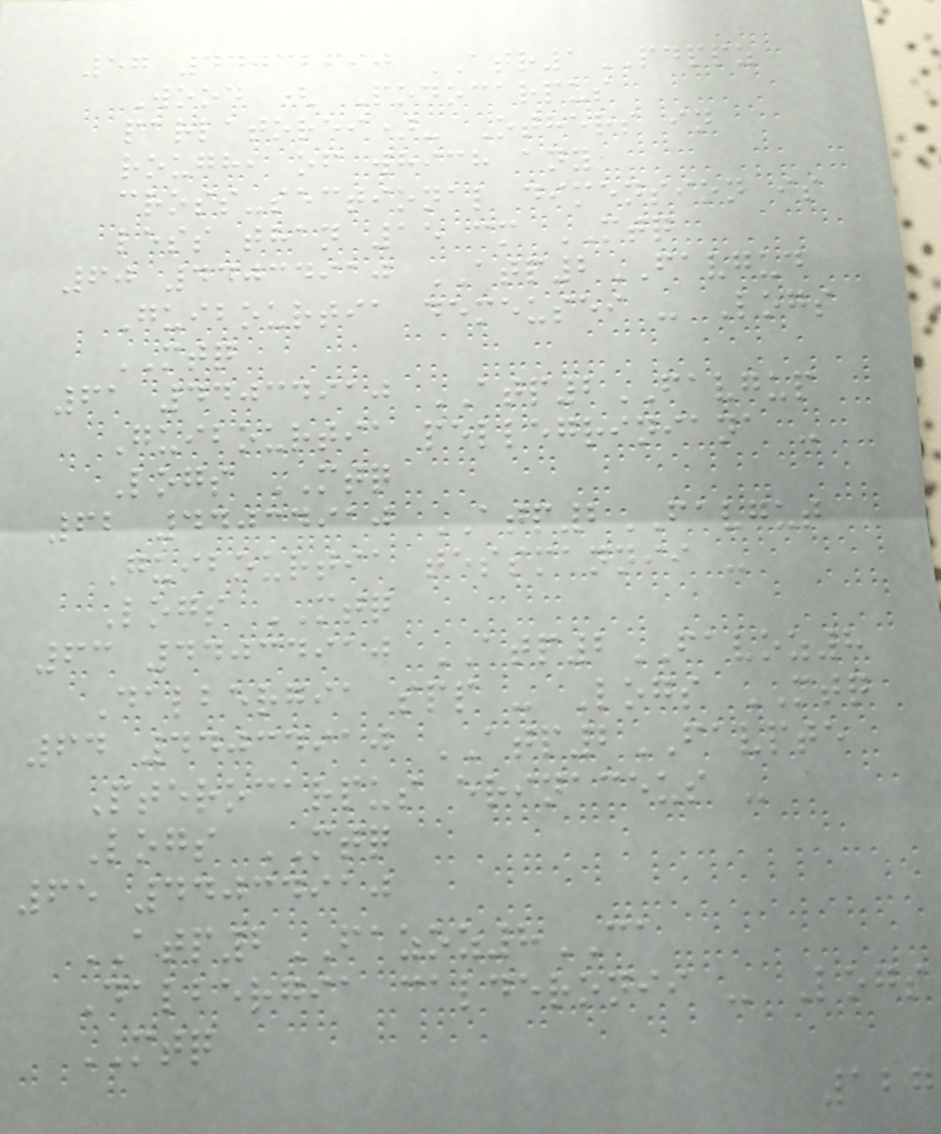57 44032690 ATR1PDPPZ
Wood ( Podocarpus
parlatorei)- Others in
rough, of which any
cross-sectional dimension is
less than 15 cm MTQ
60 44034910 ATP2FAVGUD
Guibourtia demeusei - Logs
MTQ
61 44034910 ATP2FAVGUP
Guibourtia pellegriniana -
Logs MTQ
62 44034910 ATP2FAVGUT
Guibourtia tessmannii -
Logs MTQ
63 44034910 ATP2FAVOZ8
Dalbergia spp - Logs MTQ
64 44034910 ATP2FAVPTE
Pterocarpus erinaceus -
Logs MTQ
65 44034910
ATP2FAZOZ8CA
Dalbergia calderonii - Logs
MTQ
127
